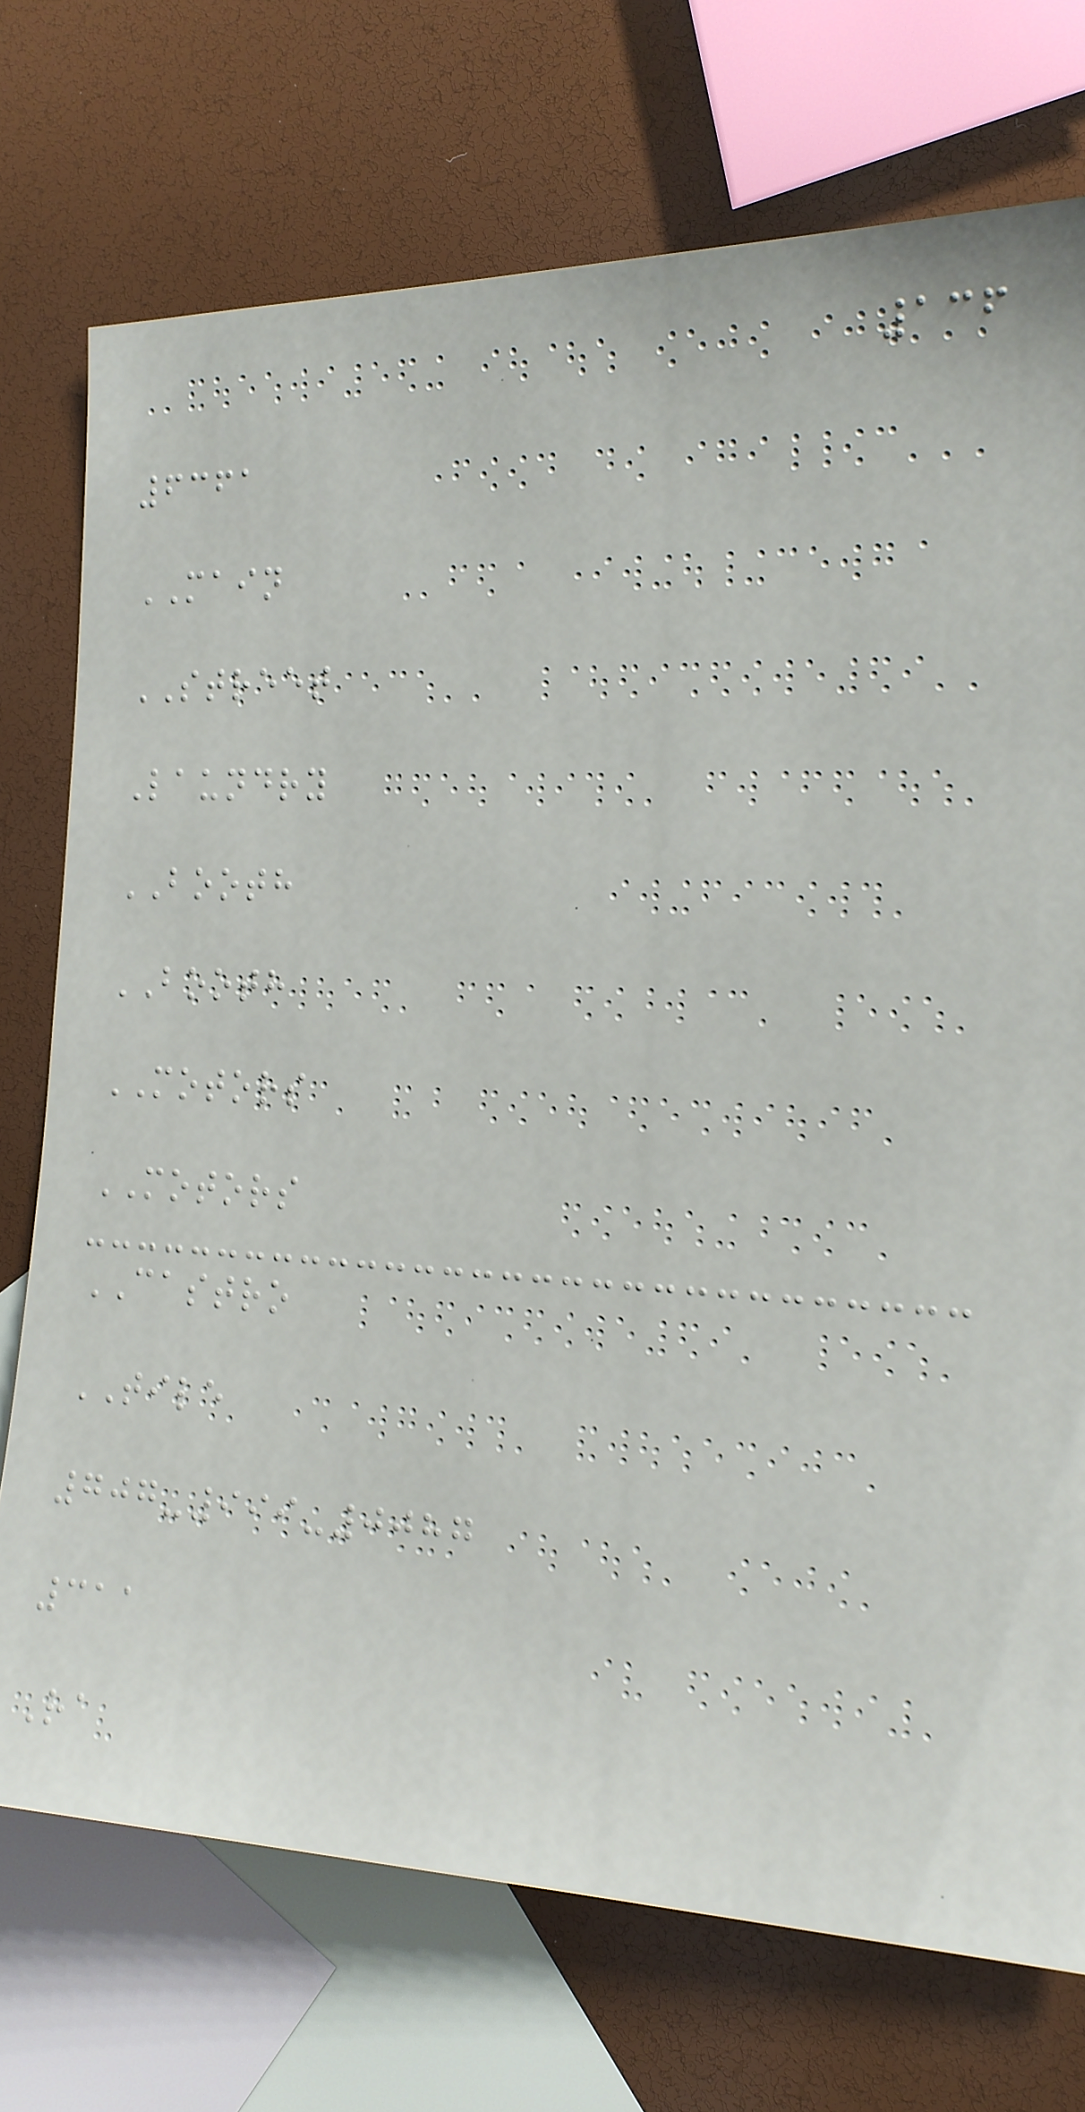136
6361
MAIN
STREET
Laundry
BOOTH
BOOTH
MOTORS
MOTORS
CASTRO
TILE
707-999-0087
311
Ra
